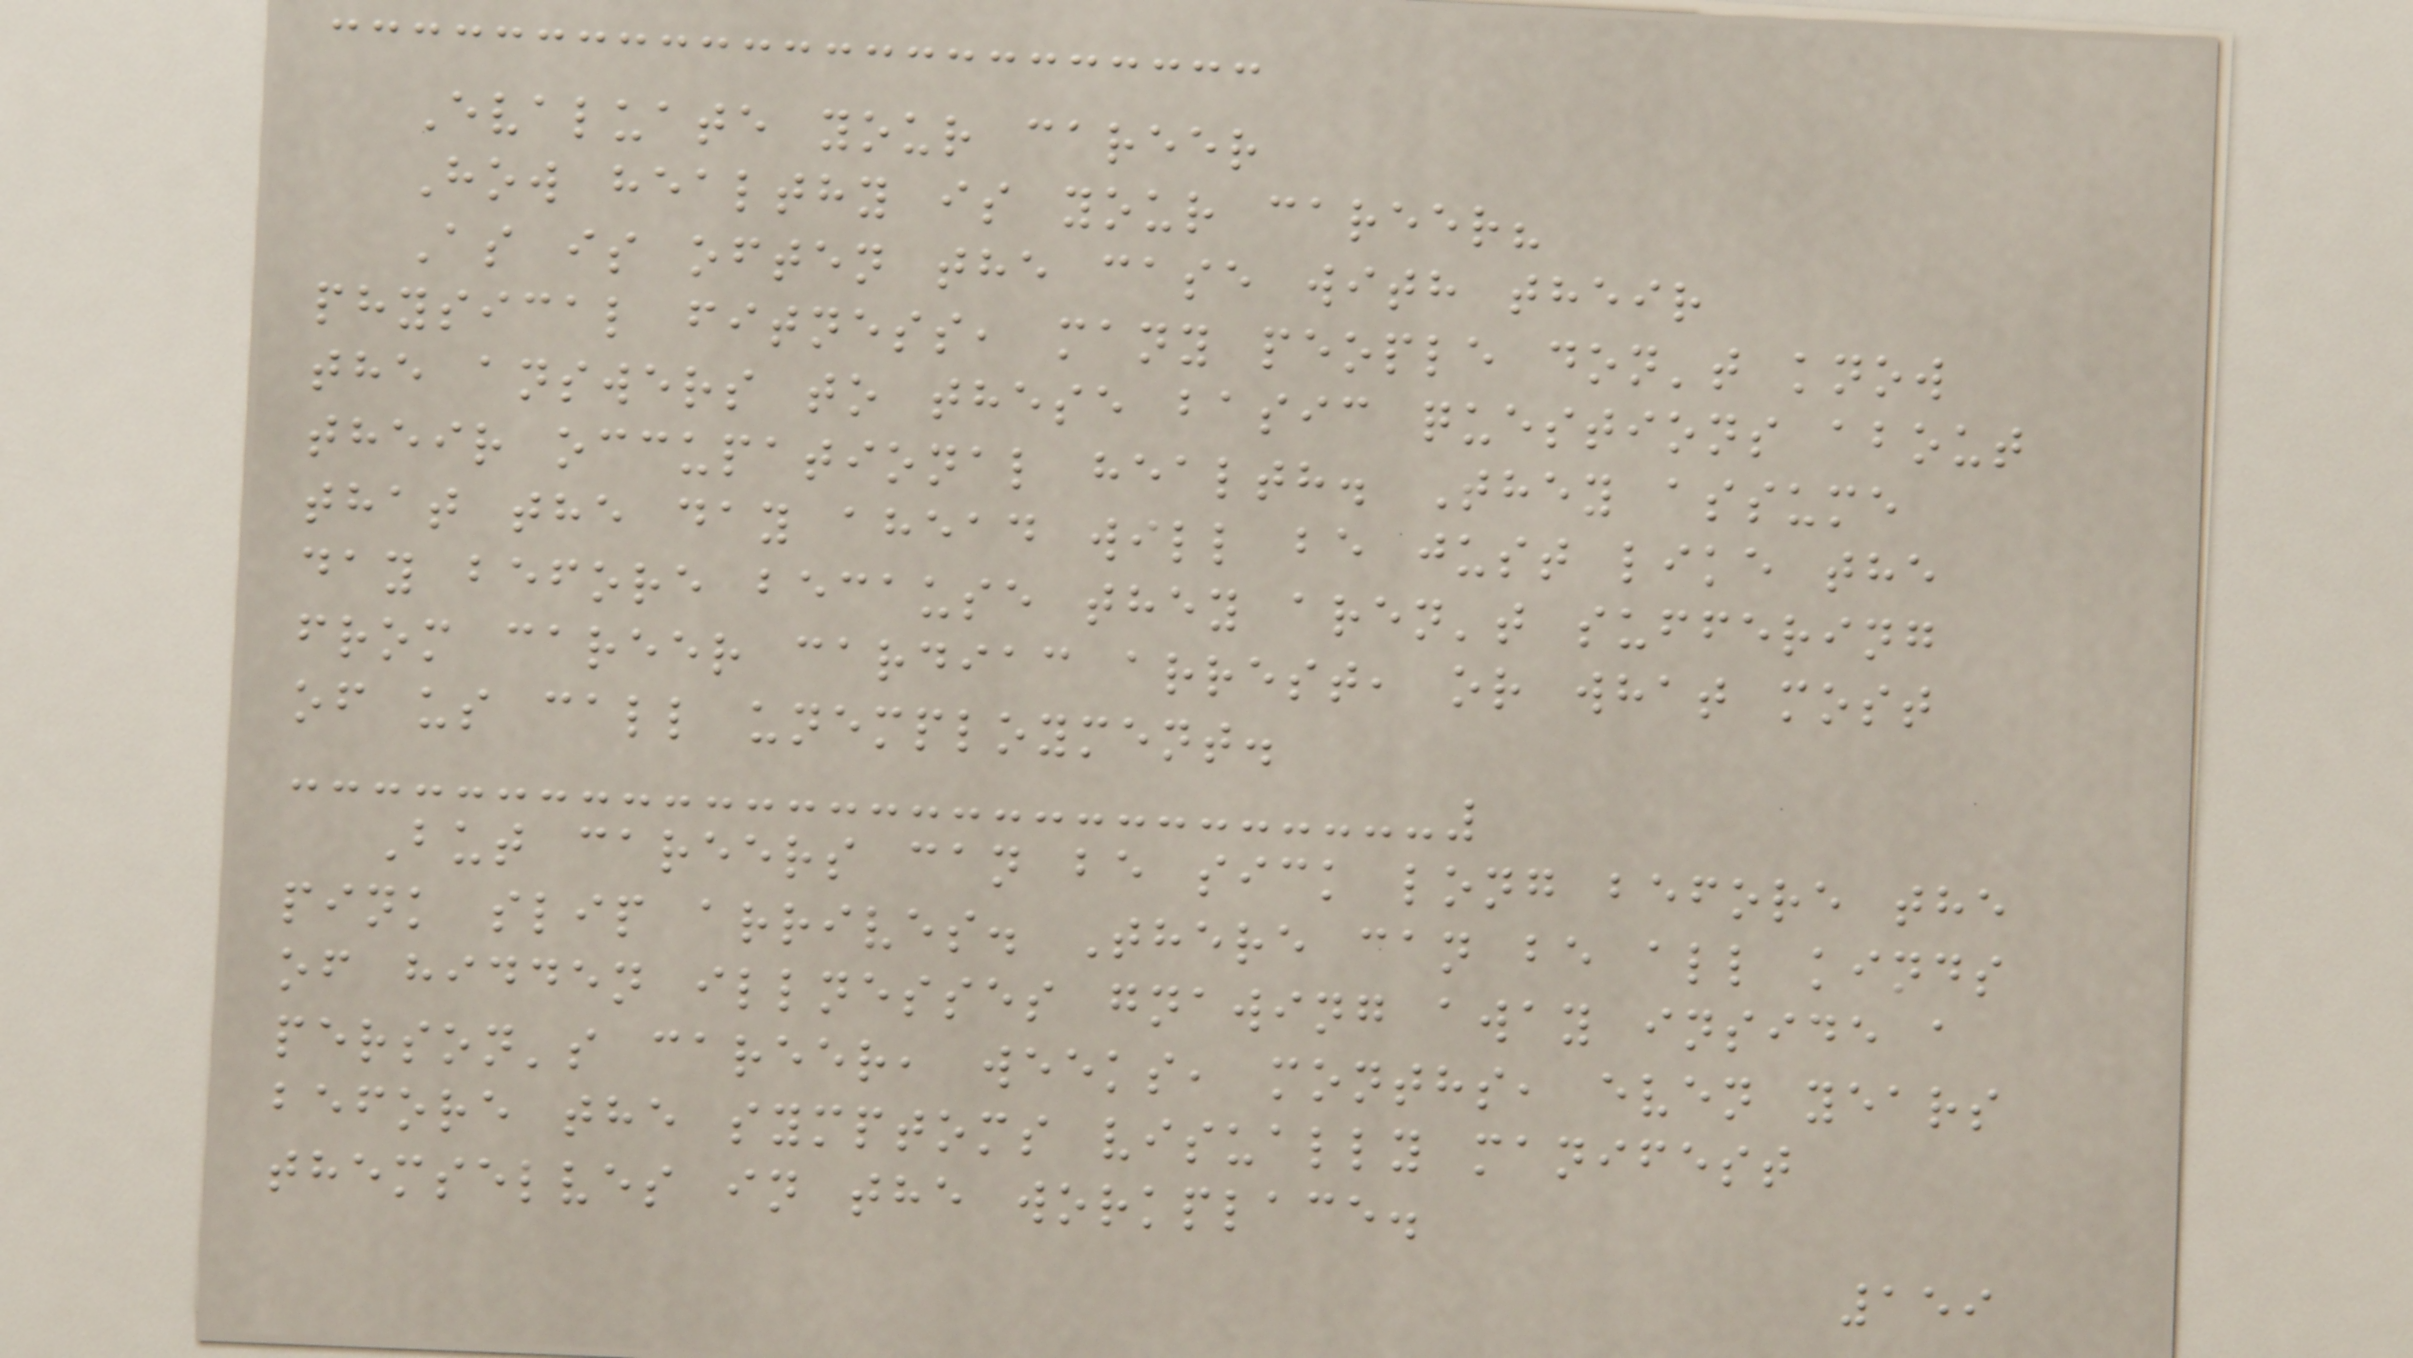Evaluate your career
How healthy is your career?
As is often the case with their
physical fitness, many people don't know
the answers to these basic questions about
their occupational health. They assume
that the day ahead will be just like the
day before because they aren't suffering
from career cardiac arrest, or what most
of us call unemployment.
But careers can be sick long before the
pink slip arrives. There can be all kinds
of hidden illnesses gnawing away inside a
person's career, weeks, months, even years
before the symptoms visually manifest
themselves in the workplace.
159
